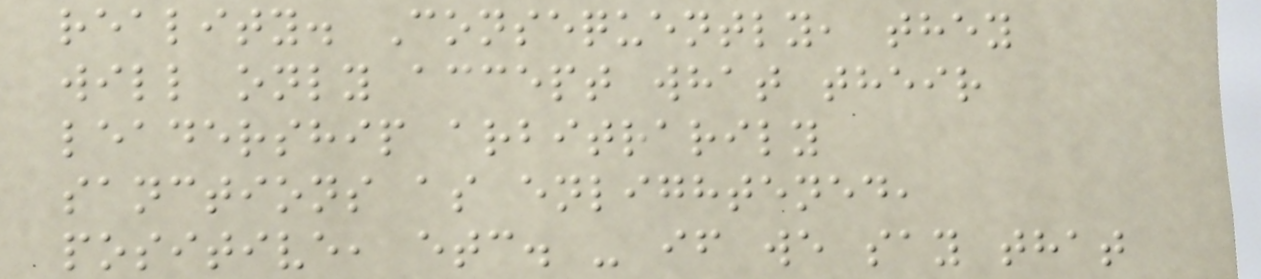reality. Consequently, they
will only accept what their
leadership arbitrarily
sanctions as enlightened,
positive, etc. - if we say that
